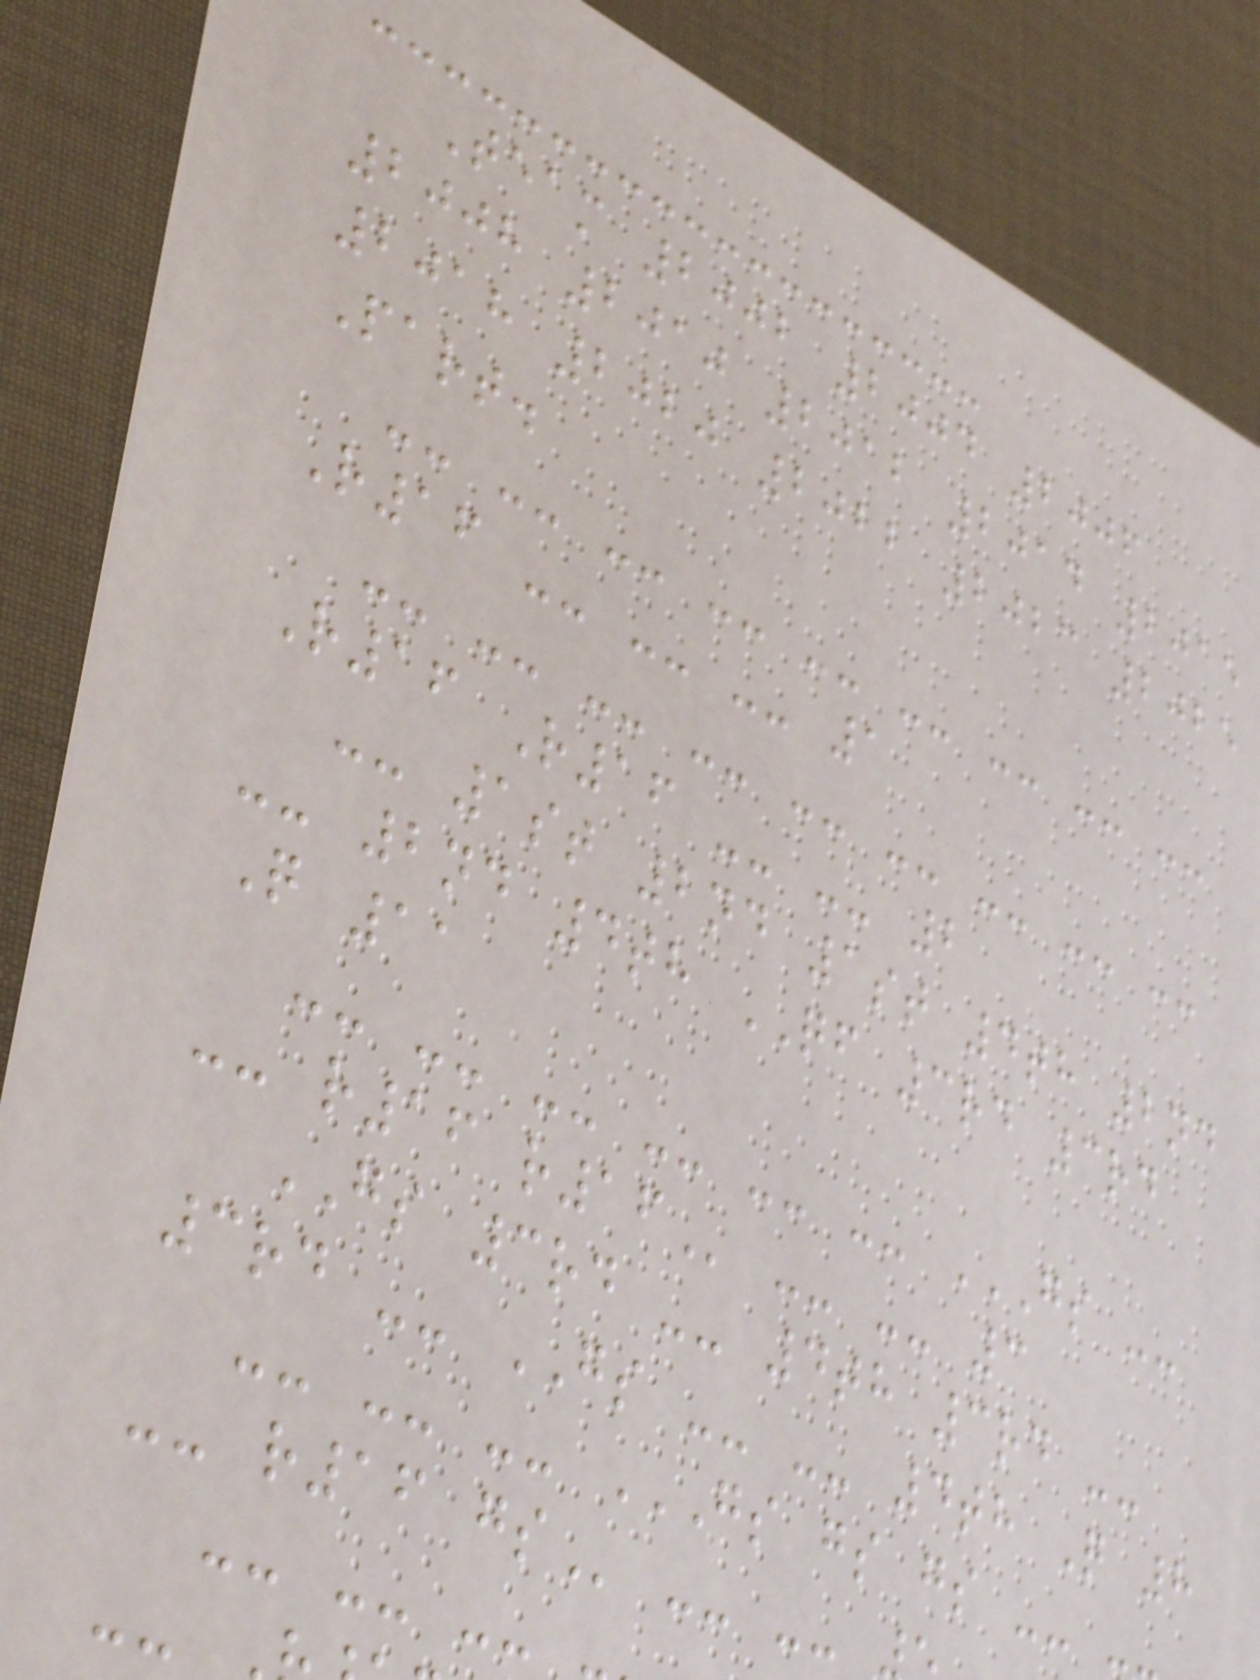Team 2002 2004 2006
2008 2010 2012 2014 2015
2018 2020 2022 2023 2025
Part.
-- -- -- -- -- -- -- -- --
R16 -- -- -- 1
-- -- -- -- -- -- -- -- --
R16 R16 -- -- 2
-- 1st 2nd 1st 4th 2nd
-- 2nd 4th QF 3rd 3rd
Q 11
-- -- -- -- -- -- GS --
-- r16
GS 3rd -- 4th 3rd --
3rd -- GS -- -- 4th Q 8
-- r16
-- -- --
